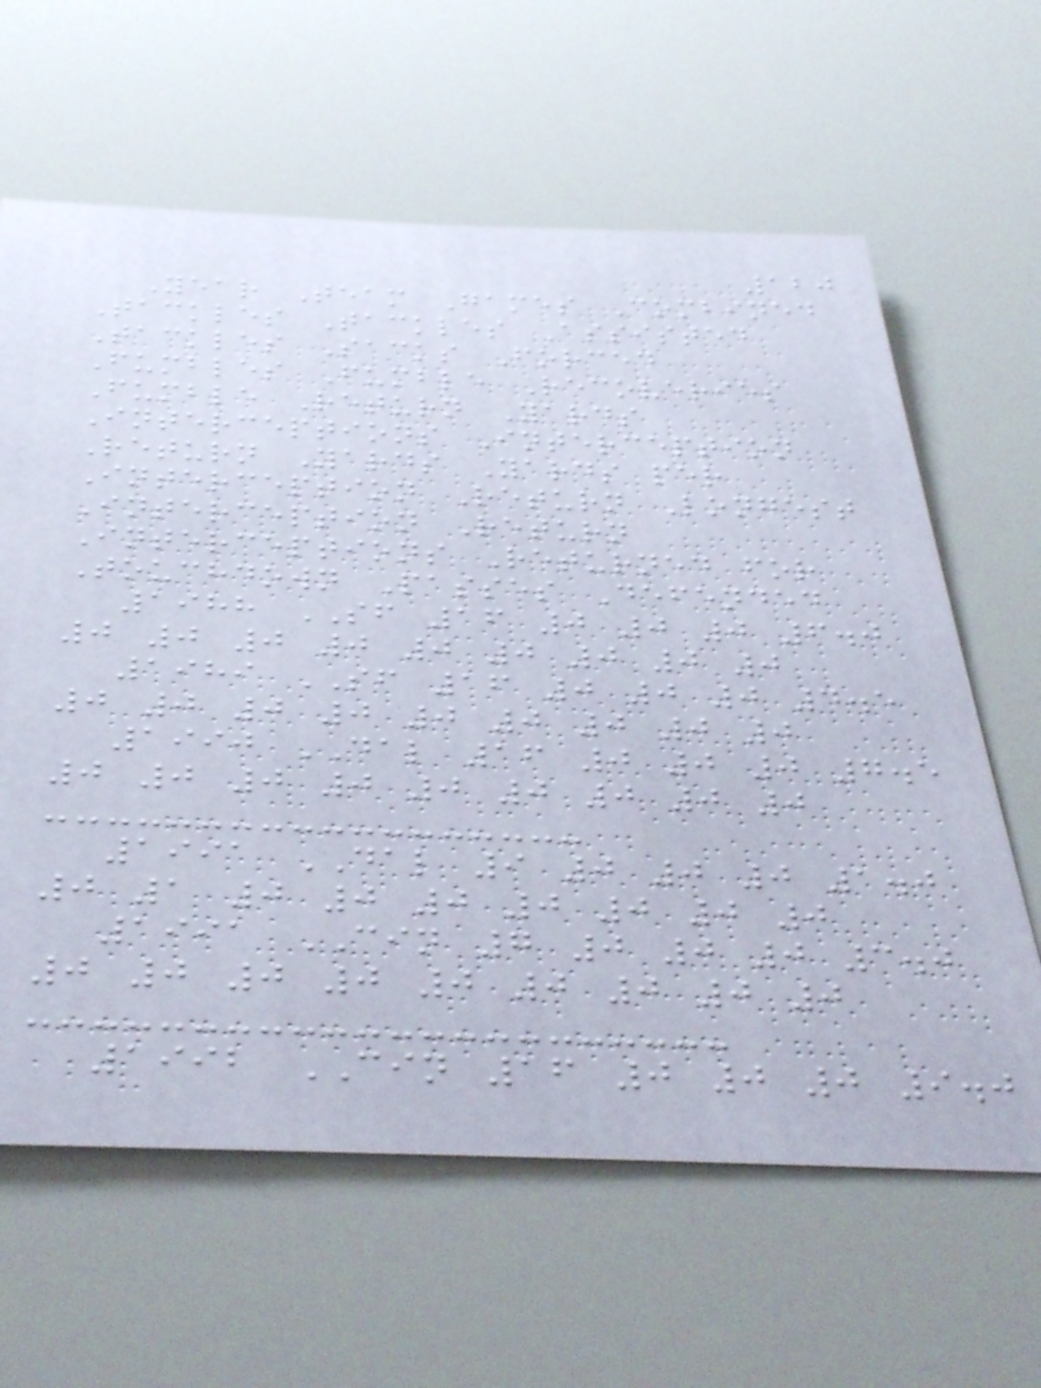120
Year Team Games Combined
Tackles Tackles Assisted
Tackles Sacks Forced
Fumbles Fumble Recoveries
Fumble Return Yards
Interceptions Interception
Return Yards Yards per
Interception Return Longest
Interception Return
Interceptions Returned for
Touchdown Passes Defended
1988 SF 16 0 0 0 6.0
0 0 0 0 0 0 0 0 0
1989 SF 16 0 0 0 4.5
0 0 0 0 0 0 0 0 0
1990 DAL 16 0 0 0 7.5
0 0 0 0 0 0 0 0 0
1991 DAL 9 0 0 0 1.0
0 1 0 0 0 0 0 0 0
1991 CIN 7 0 0 0 3.0
0 0 0 0 0 0 0 0 0
1992 CIN 16 0 0 0 9.0
